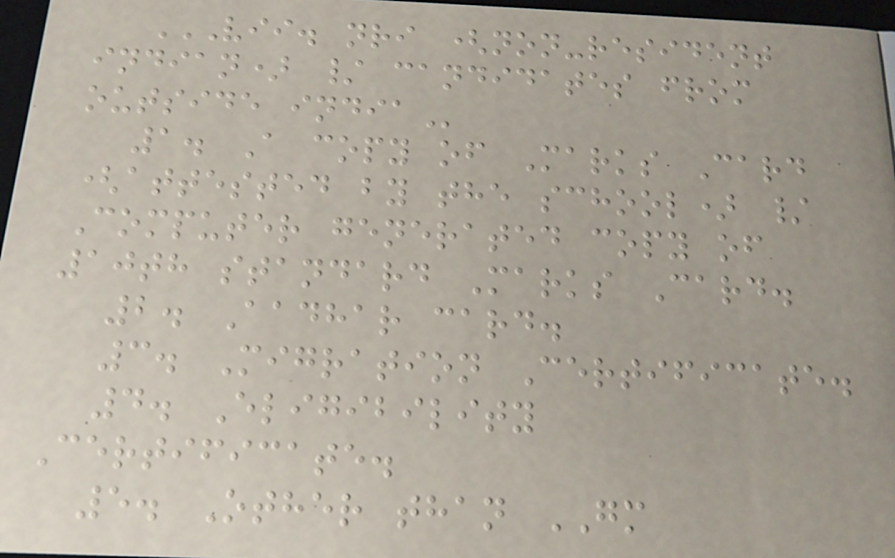VII. NRI (NON-RESIDENT
INDIAN) / CANDIDATES FROM
OUTSIDE INDIA
1. A copy of Marks Card
(attested by the school) /
Computer generated copy of
10th standard Marks Card.
2. Aadhar card.
3. Migration Certificate.
4. Eligibility
Certificate.
5. Other than GM
